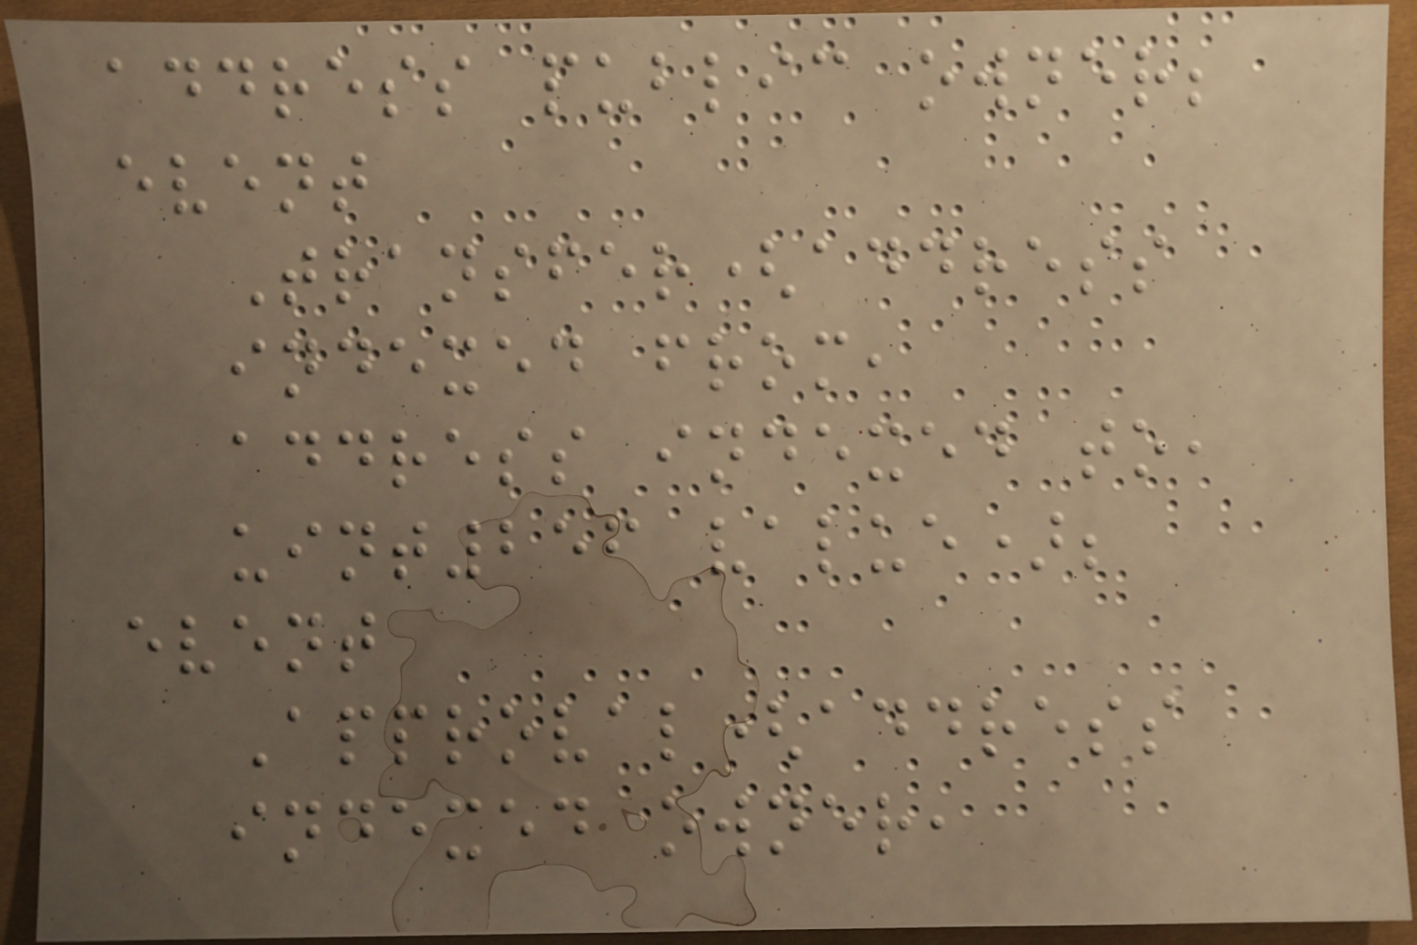address public owner;
event
Transfer(address
indexed from,
address indexed to,
uint256 value);
event
Approval(address
indexed owner,
